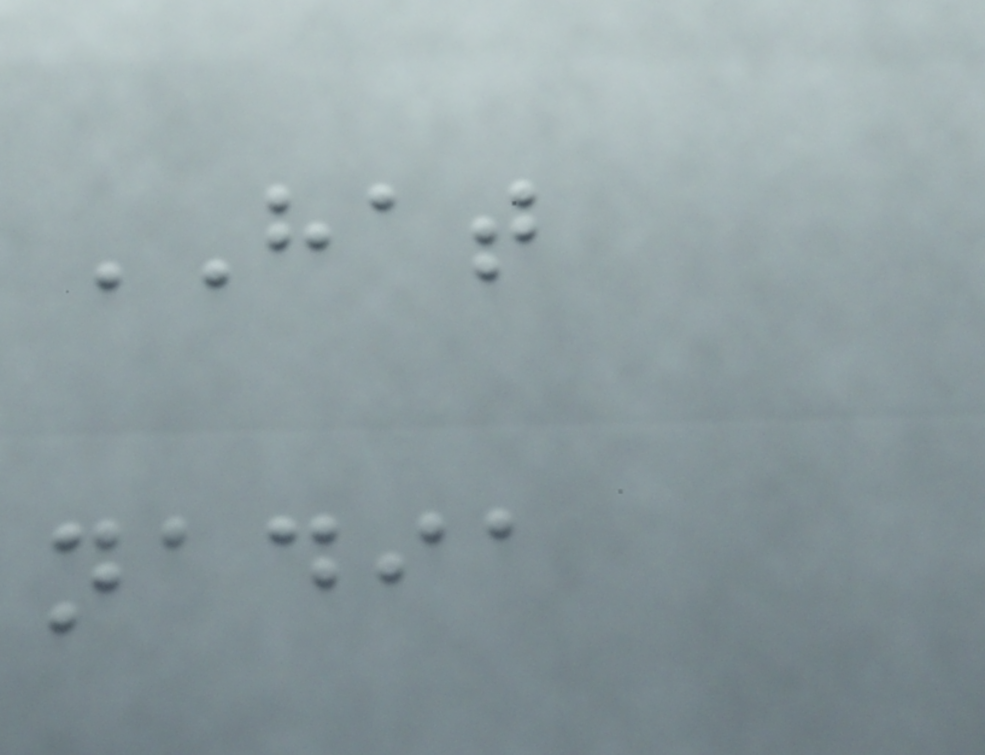HAT
nadia
